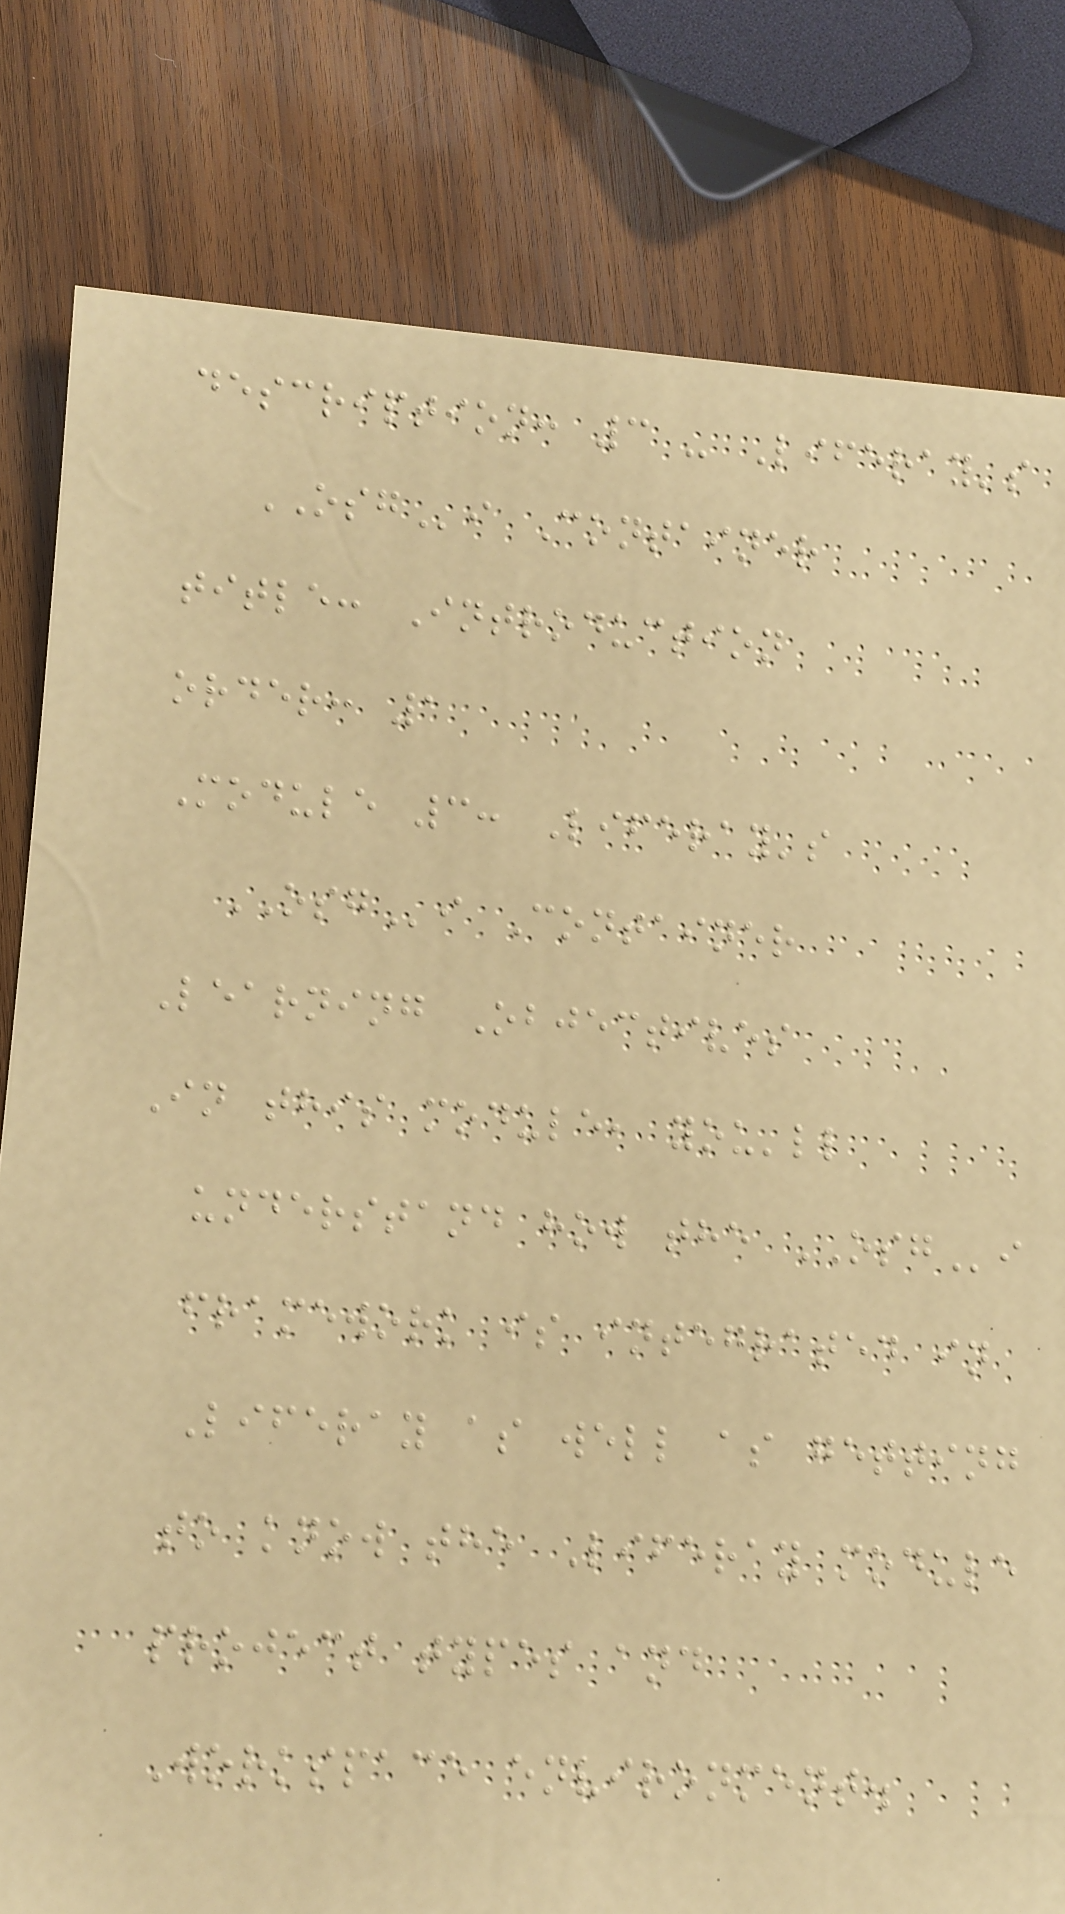description: 3 - Liferay's
OSGi Container
title: Introduction
order: 1
Module 3: Liferay's
OSGi Container
Learning Objectives
In this module, you'll
understand how the OSGi
framework is integrated in
Liferay as well as getting
to know the Liferay module
project types and
Workspace environment.
